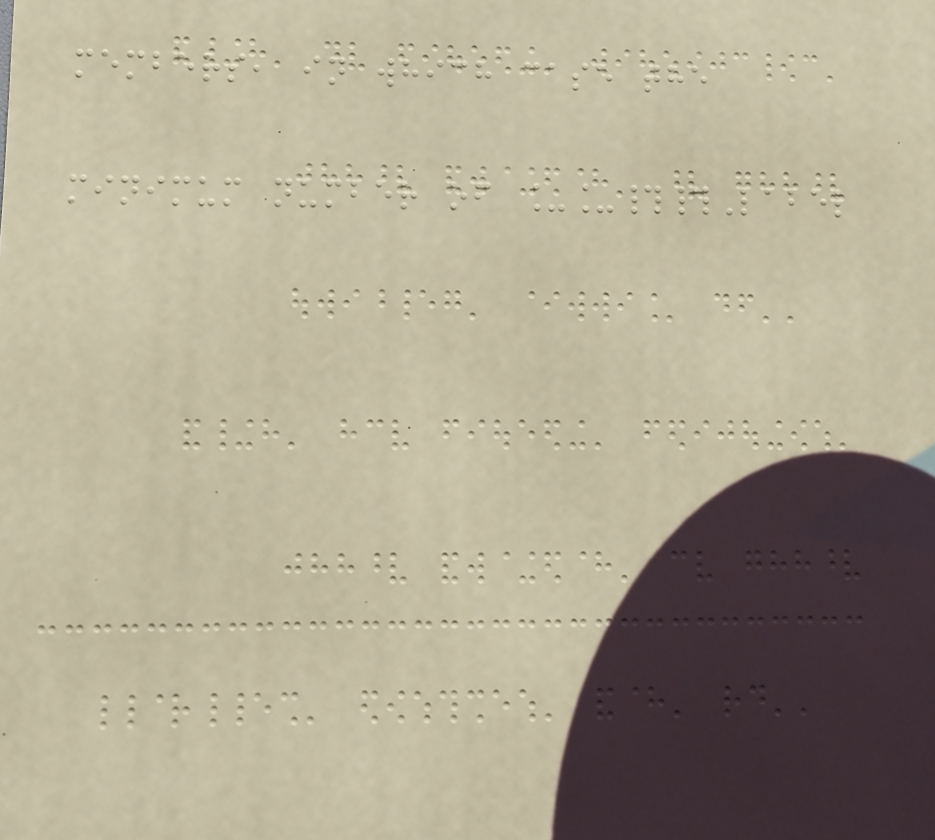members, in which case the
minimum number of __##Label
